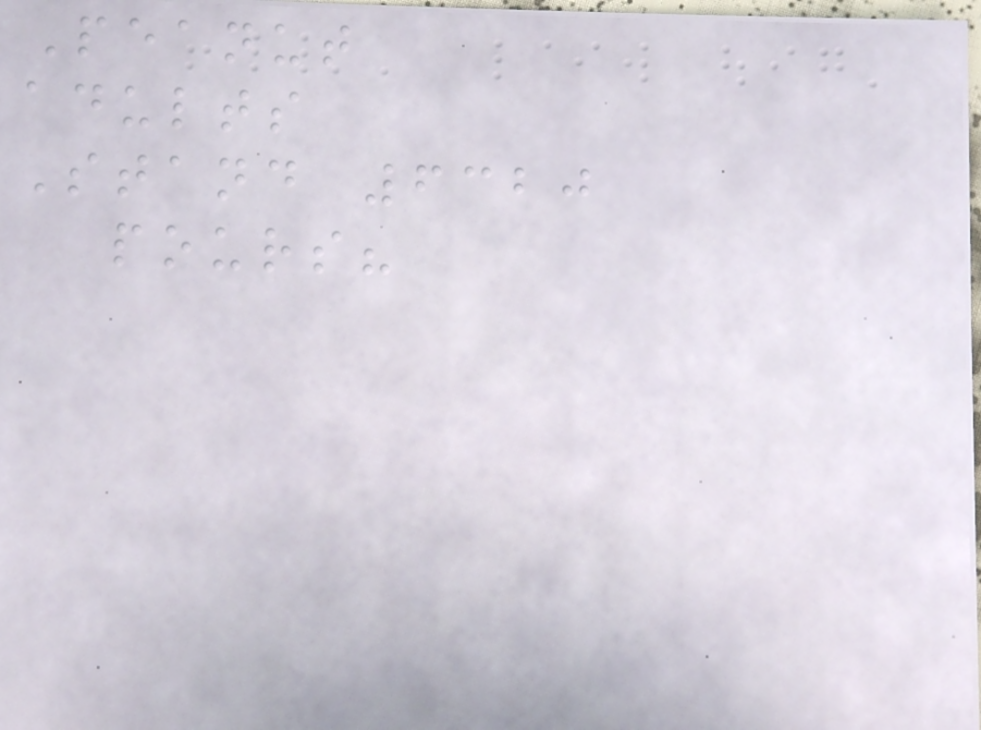Peanut
adults
Stand 6320
pours?
